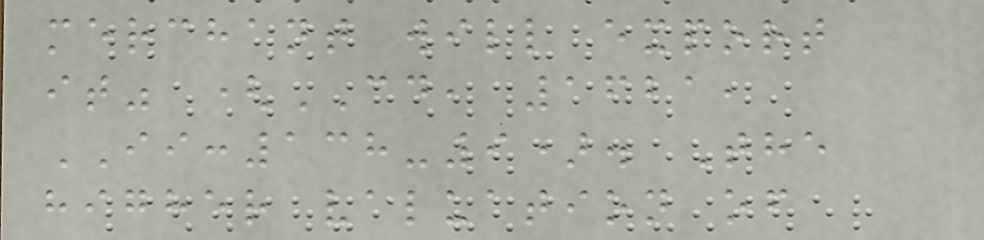merchant will export
it" (CD, 1621,
II:138-9). The
higher valuation of
